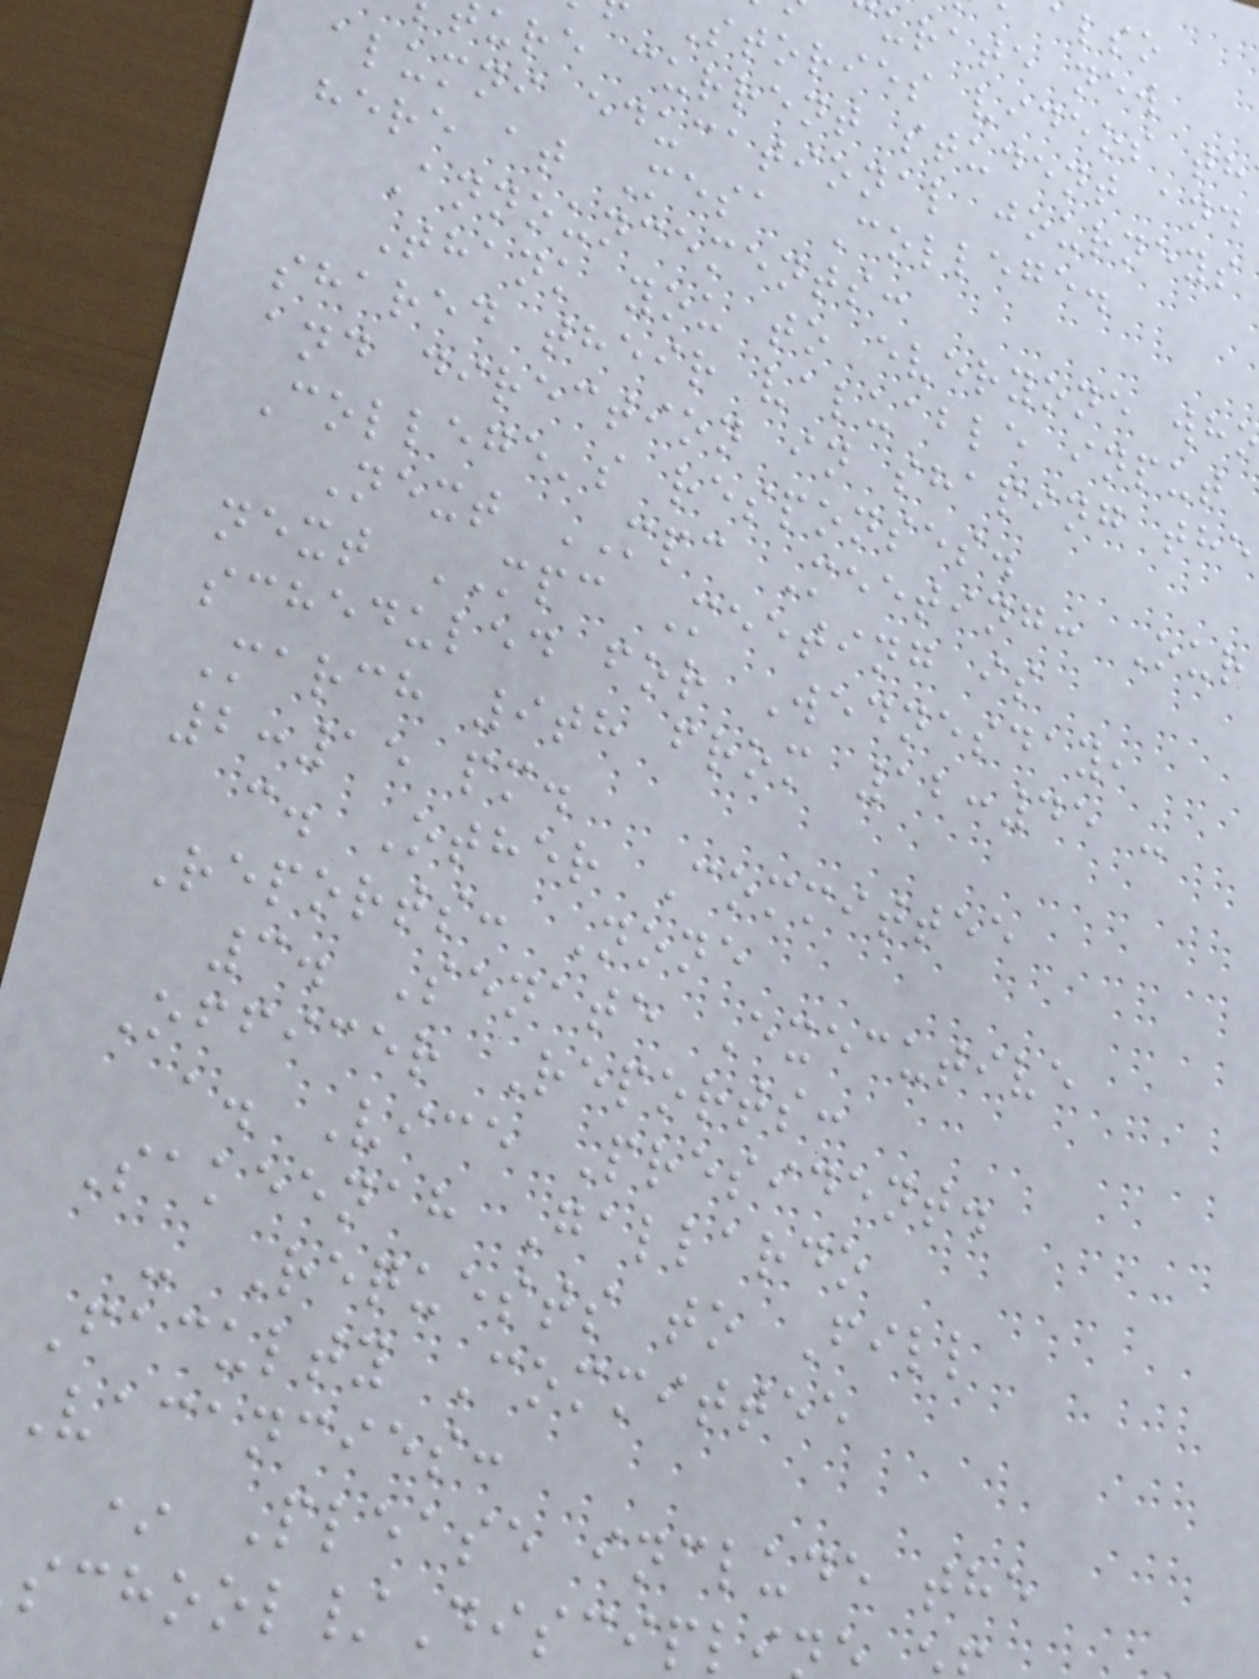urate new
Stories videos th
ure current student and
alumni educational journeys
here at Mesa College.
Announcements:
Thank you to everyone who
shared their valuable input
and direction in shaping the
College's responses.
Next MPC Meeting: Our
next MPC Meeting is
scheduled for Wednesday,
March 9th from 12:45 -
2:15 pm.
c. Other Committee
Reports: None
3. Senate Executive
Officer Reports:
a. Vice President.
Sakeenah Gallardo
- Requests to Fill
Faculty Committee
Vacancies:
* Please include the
